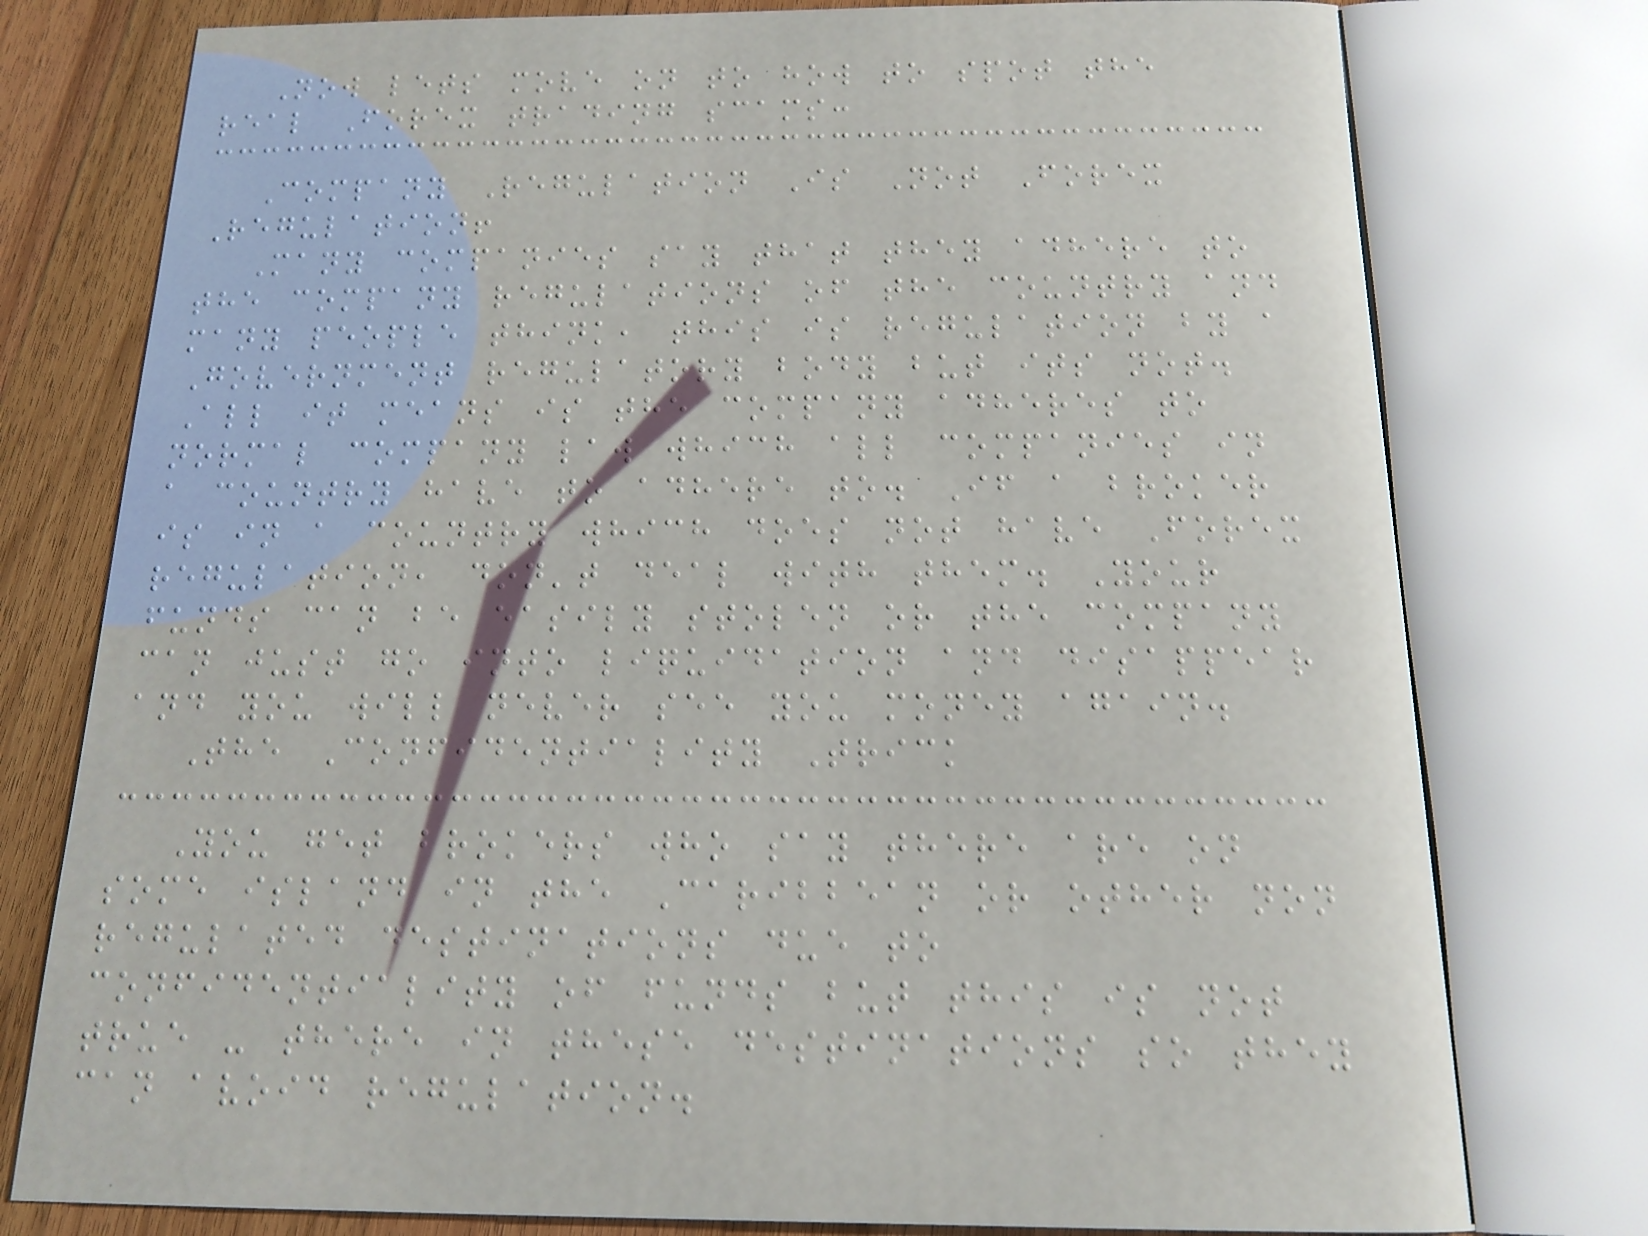Now lets move on to how to spot the
real Forex trading scams:
Company Regulation Is Not Forex
Regulation!
Many companies say that they adhere to
the company regulations of the country and
many people think, this is regulation by a
Government regulatory body but its not.
All it means is the company adheres to
normal company law which all companies in
a country have to adhere to. If a broker
is in a country which does not have Forex
regulation, don't deal with them. Your
funds can be easily stolen or the company
can just go into liquidation and disappear
and you will never see you money again.
The Confidentiality Trick
You get brokers who say there are on
some island in the Caribbean or other non
regulated destinations due to
confidentiality of funds but this is not
true - there in these destinations so they
can avoid regulation.
